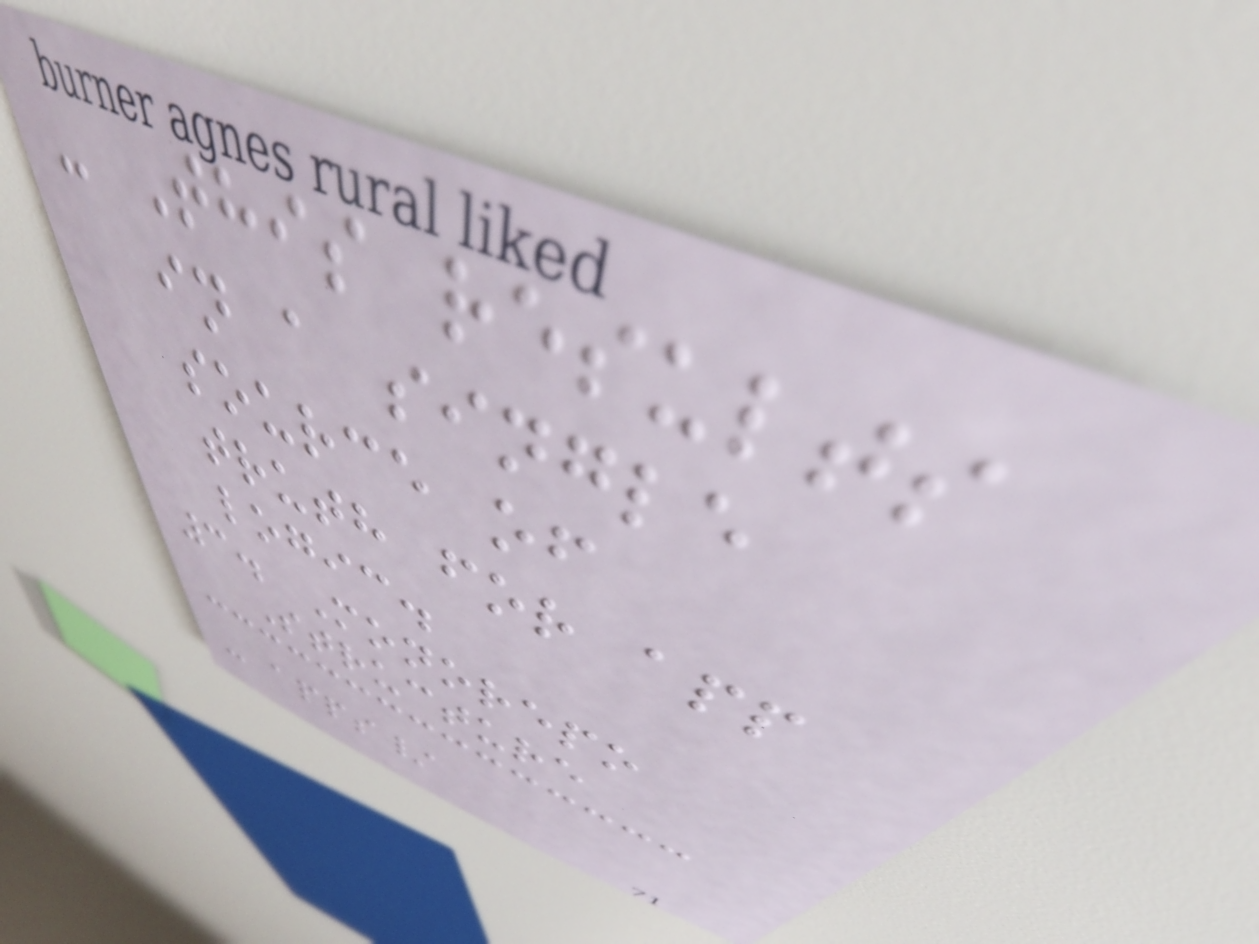- This results
in a single
source of
truth for app
logic.
3. Monorepo
Structure
- apps/
